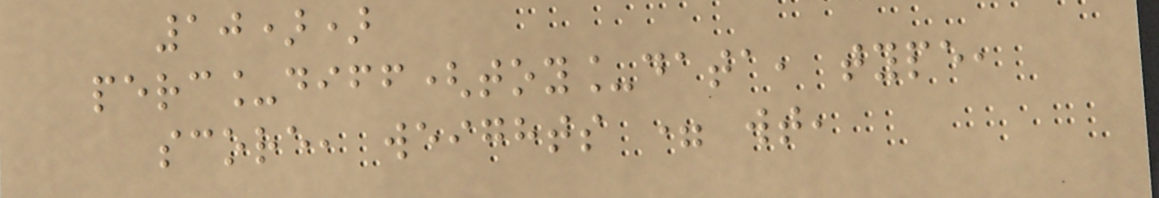10))
perc_diff(toy_data, type,
score, weights = wt,
